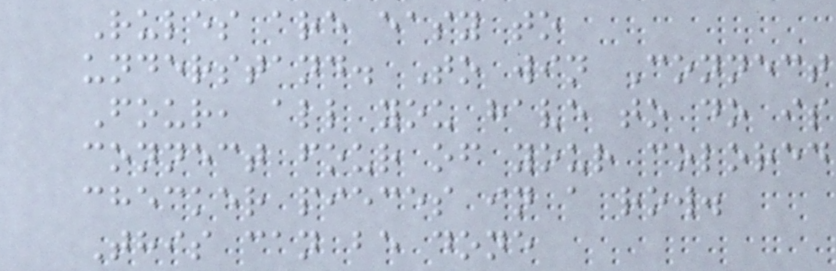Rules are easy to
understand. To win Connect
Four, all you have to do is
connect four of your colored
checker pieces in a row.
This can be done
